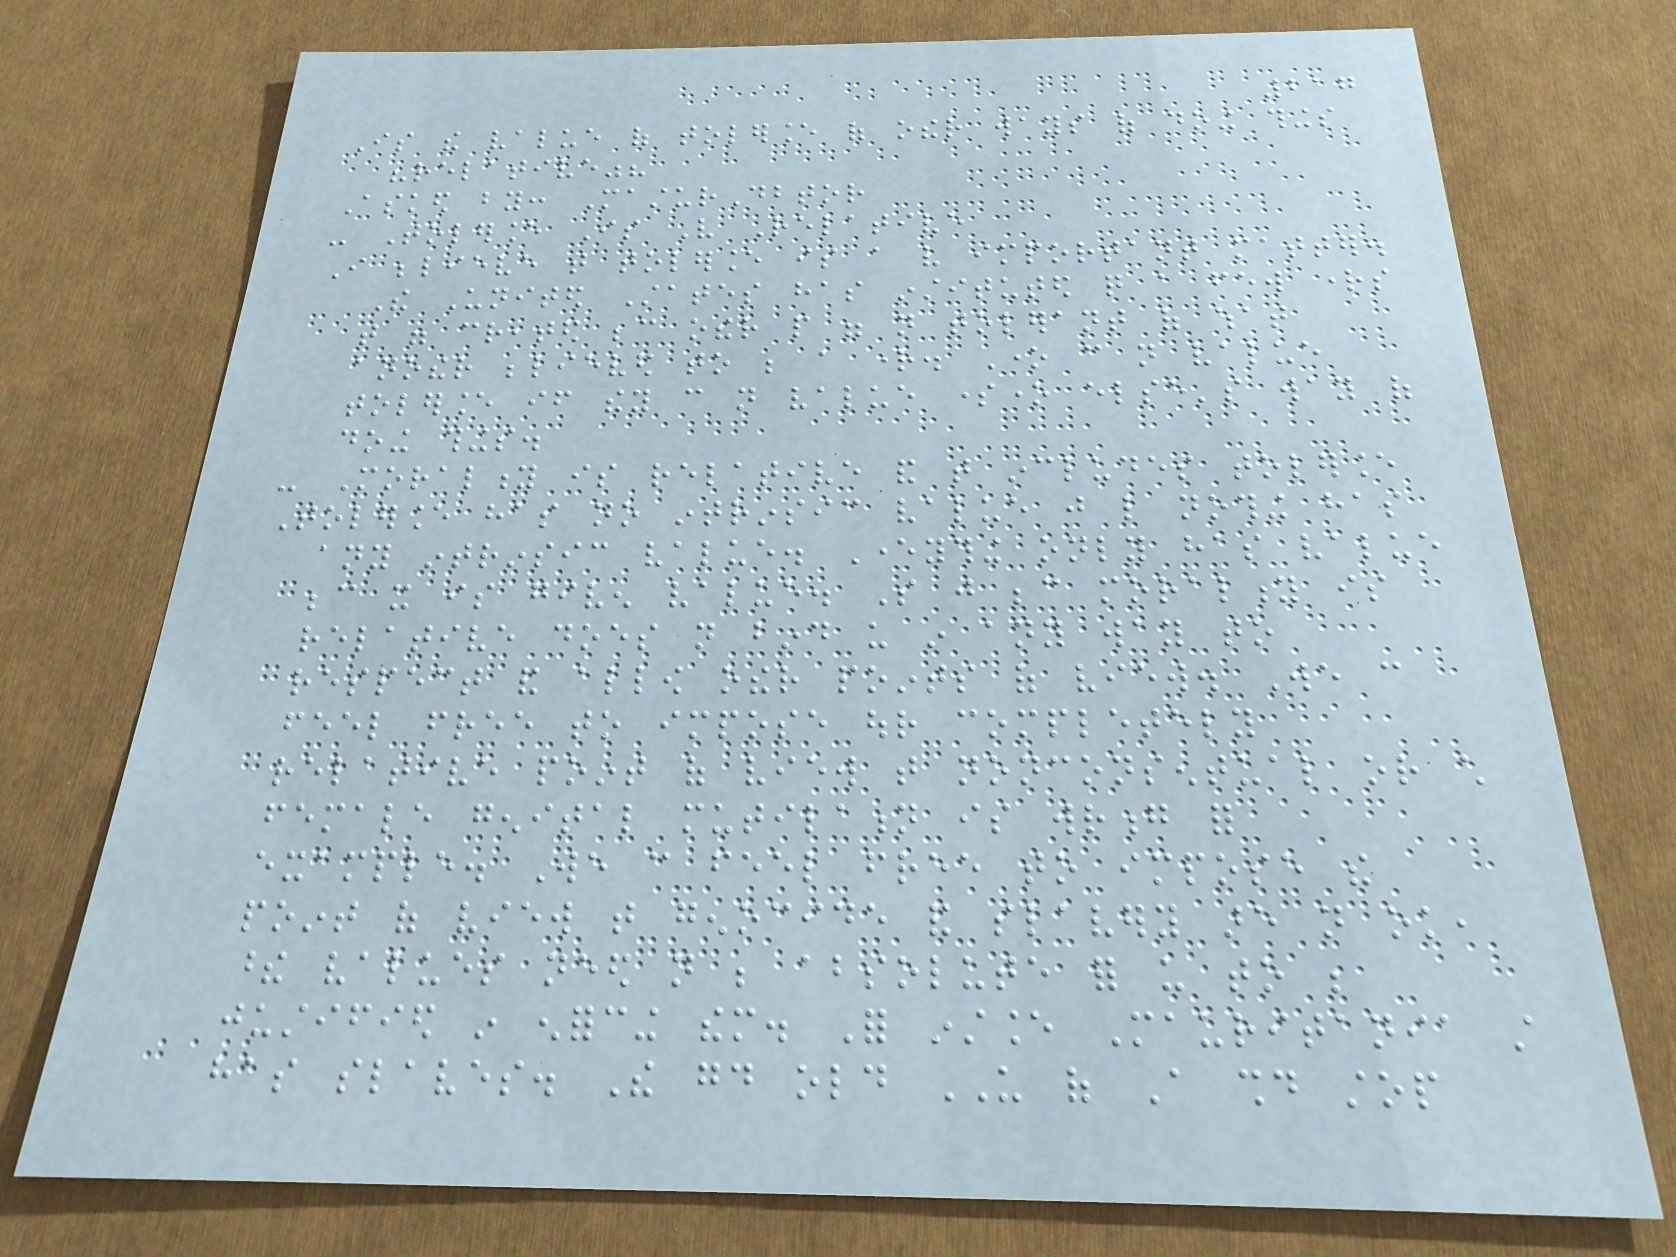217
Is the value of tolerance of other ways of doing things
"relative"?
Asked by: MasturDbtor
- Tolerance Is Very Relative
I believe that tolerance is a very important matter.
The United States has instituted quite a few rights
that were created because other people were not tolerant of what
another believed to be a right. One can not value
tolerance if they can not value someone else's way of
doing things.
- Morality is relative and that includes tolerance
Tolerance has no intrinsic value just like nothing has
any intrinsic value. Everything only has value
because it is given value. So just because morality is
relative does not bind us in any way to
respect and allow other points of view. We can
feel free to impose our completely
relative point of view that nonconsentual or child
female genital mutilation is wrong for
example. We can feel free to impose the
point of view that genocide and slavery are not ok,
these values need not be absolute for us to be
justified in enforcing them. For instance Mauritania still
has slaves. The good old US of A should stop
